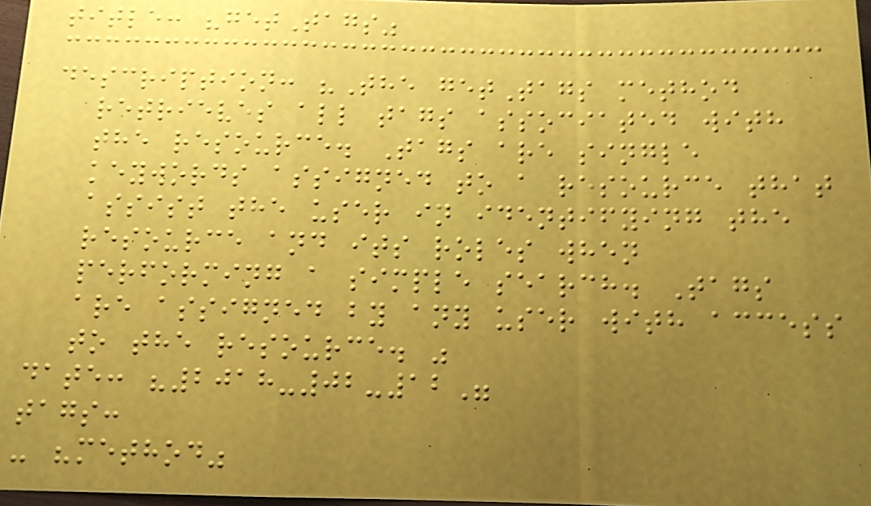title: "getTags"
description: "The getTags method
retrieves all tags associated with
the resource. Tags are single
keywords assigned to a resource that
assist the user in identifying the
resource and its roles when
performing a simple search. Tags
are assigned by any user with access
to the resource. "
date: "2018-02-12"
tags:
- "method"
